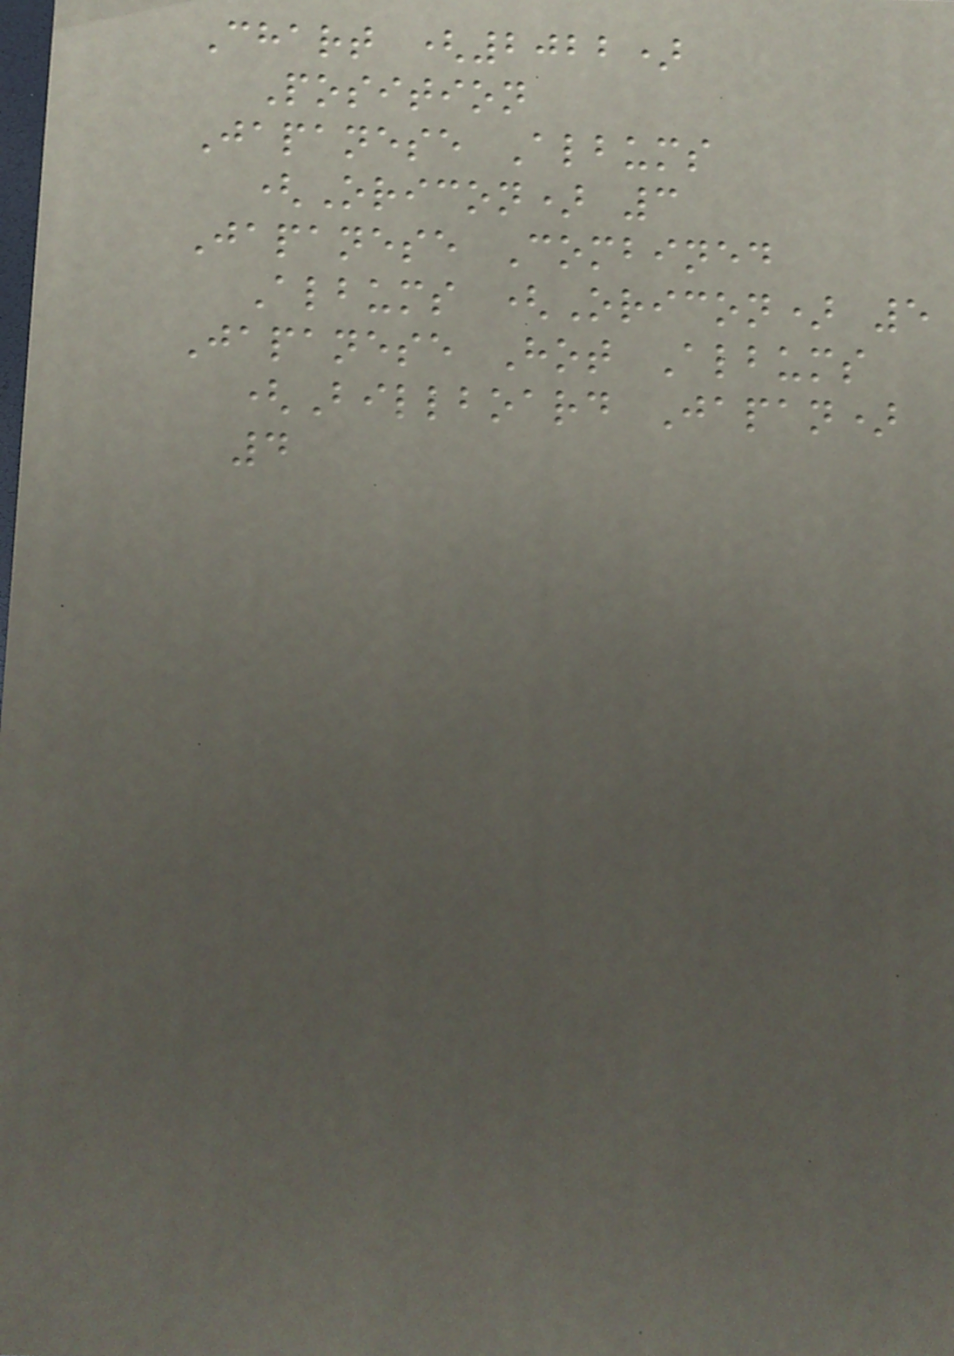Chart (2022)
Position
Japanese Albums
(Oricon) 3
Japanese Combined
Albums (Oricon) 5
Japanese Hot Albums
(Billboard Japan)
4
